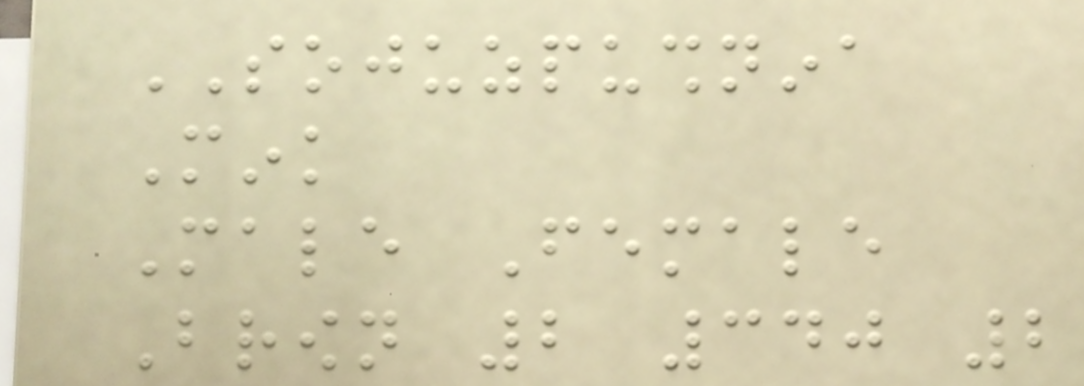SOJUZPUSHNINA
Mink
Male Female
Brown 2 340 2
